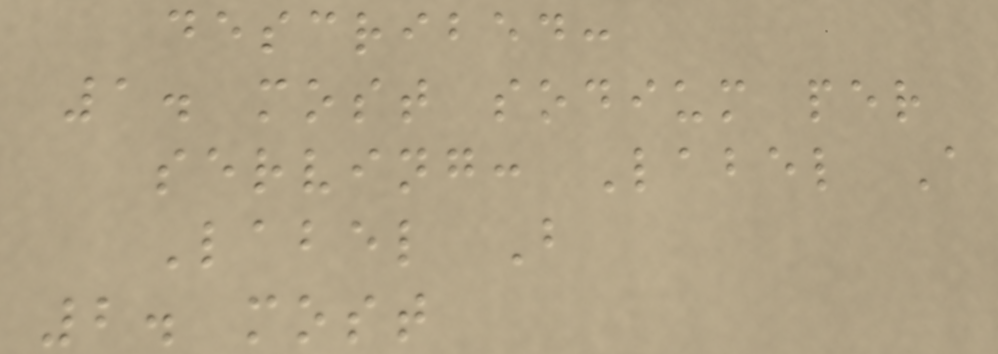described:
1. most sodium per
serving: Label A
Label B
2. most
